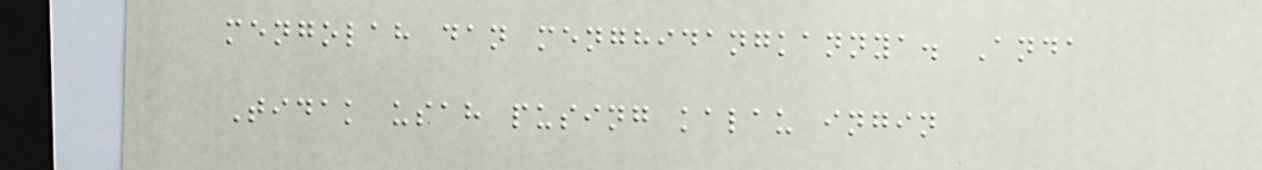mengolah dan menghidangkannya. Anda
Tidak usah pusing kalau ingin
